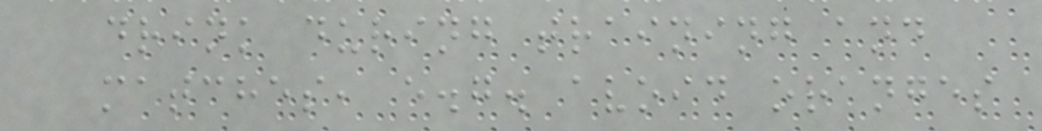drink during training and
matches, e.g. avoid oranges
